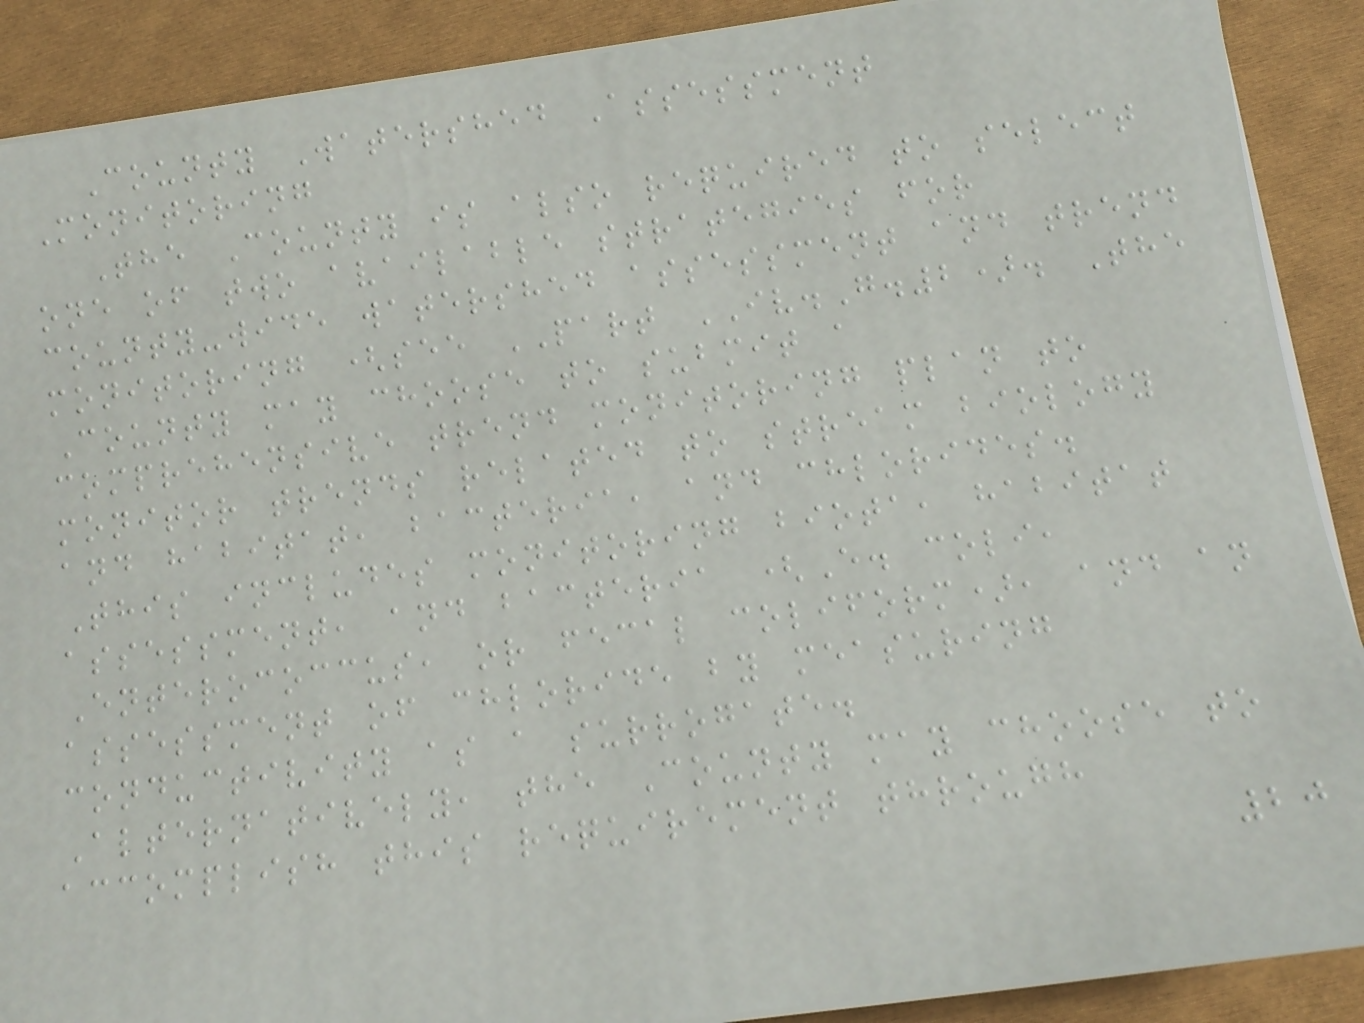County Watershed Assessment
Monitoring
The County is also required to select
one of two available strategies for
county-wide watershed assessment and trend
monitoring (see PART IV.G.2). The
County may choose to submit a
comprehensive trend monitoring plan to
monitor trends related to stream biology
and habitat, bacteria, and chlorides.
This includes monitoring biota, habitat
assessment, and bacteria (E. coli,
Enterococcus, or fecal coliform), and an
assessment of chloride by measuring
conductivity as a surrogate.
Alternatively, the County may choose to
accomplish this requirement through
20
